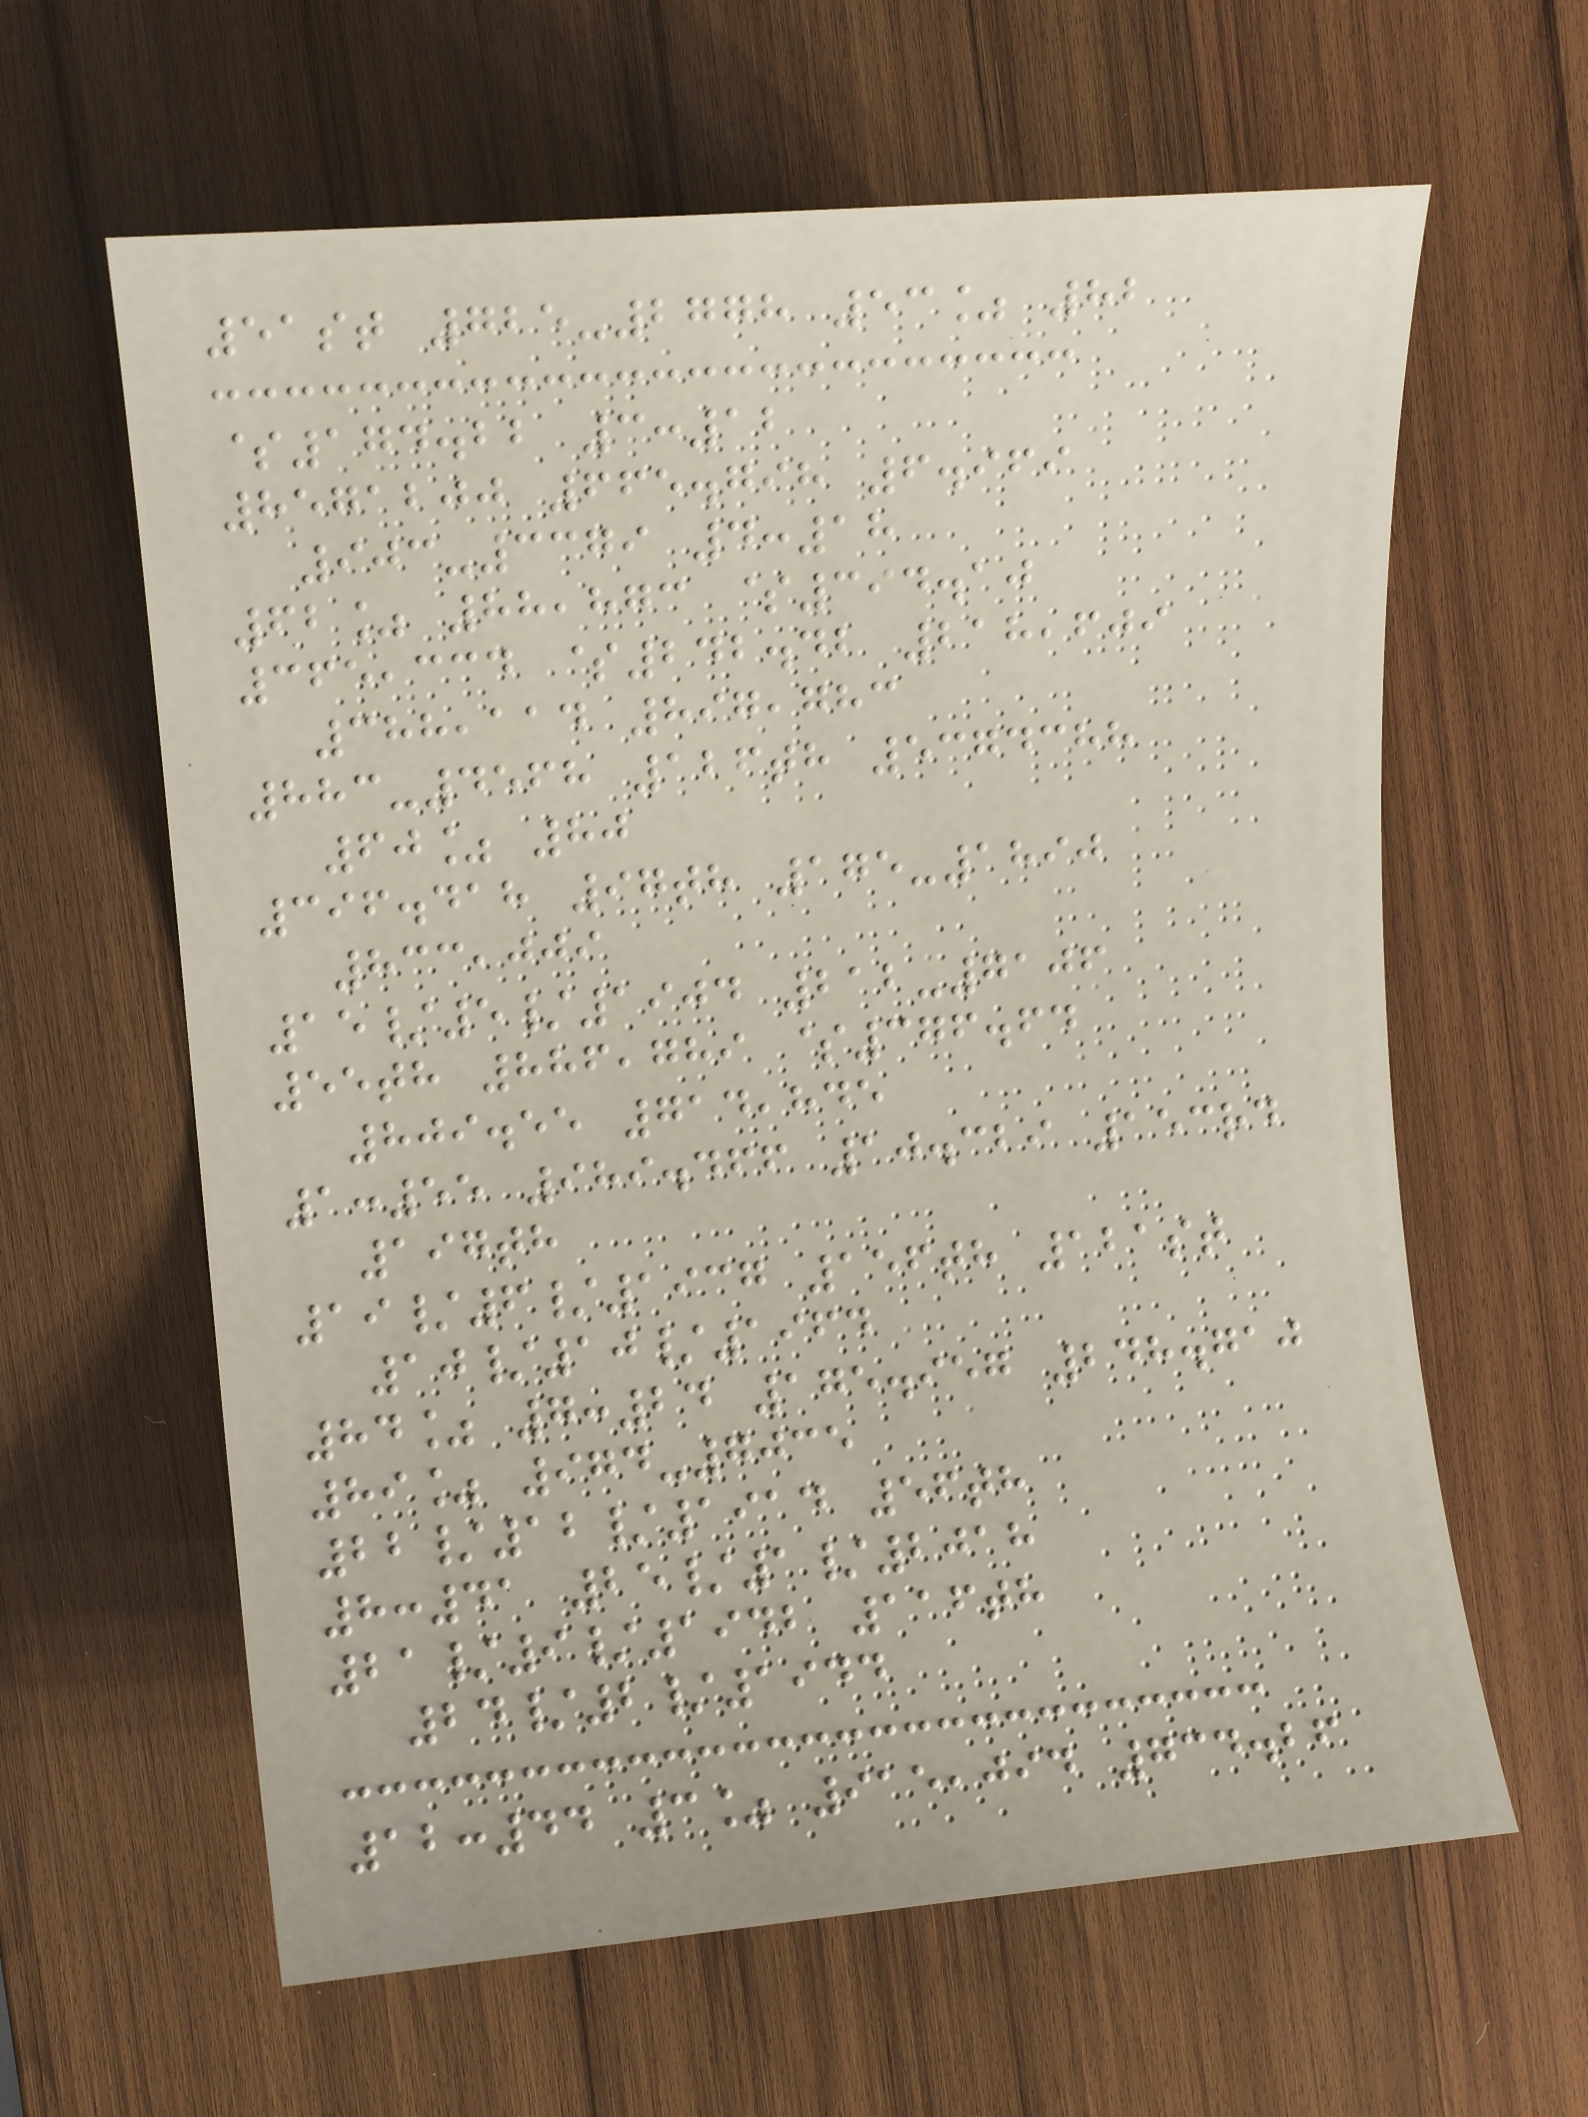51st 725-2778 53% 82
$174.22 3:12
8571200 665.798 6.969
903-3379 4:18
62% 88,873 $394.10
365,334 $242.42 218,609
388,114 897,783
883-4568 126th 5374388
60% 80
396.418 97th 175-1890
833,009
15/5/1904 212-7106
55th 886,789 $376.64
809.55 714,845
1:55 989.466 10.329 153rd
197th
19/6/1937 156th 121st
10/10/1964
84% 7:24 175.957 248.710
89% 974-7035
22/12/1914 56th
8:41 25/1/2018
21/9/1942 116th
24/2/1944
12:44 3% 915,094 734.26
